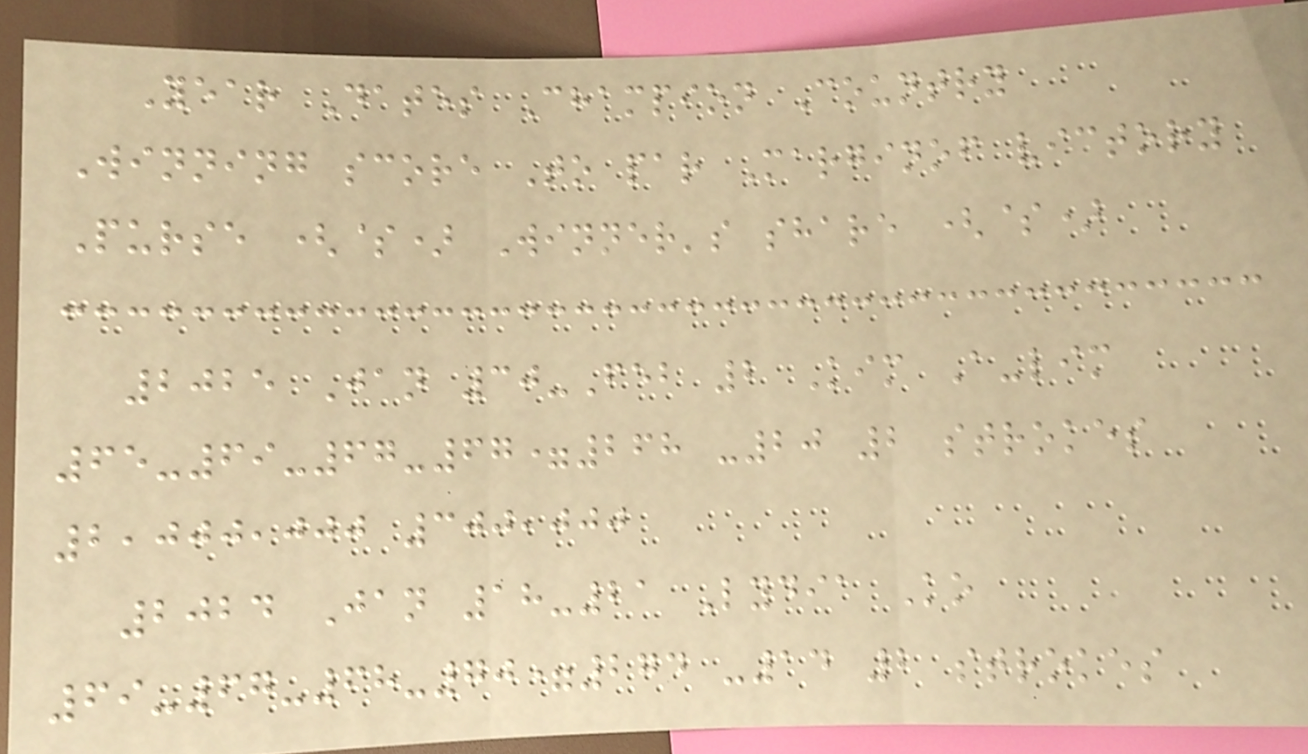Year Dates Champion Country
Winning score To par Marginof victory
Purse ($) Winner's share ($)
2025 Jan 30-Feb 2 Kim A-lim
65-69-67-67=268 -20 2 strokes
2,000,000 300,000
2024 Jan 18-21 Lydia Ko
69-67-68-70=274 -14 2 strokes
